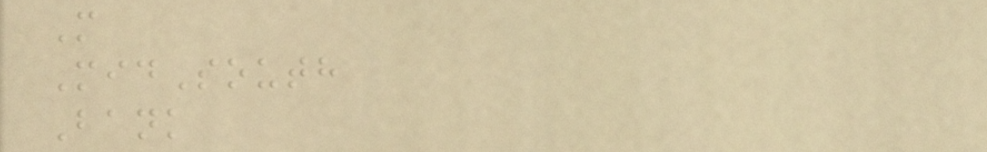M
MidSouth
Bank
